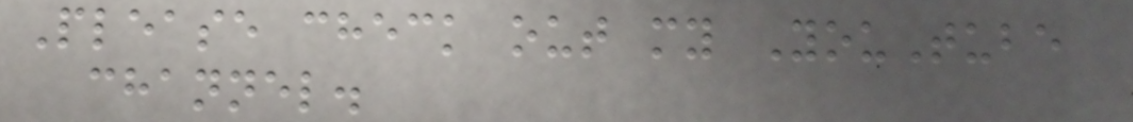Please check out my YouTube
channel.
